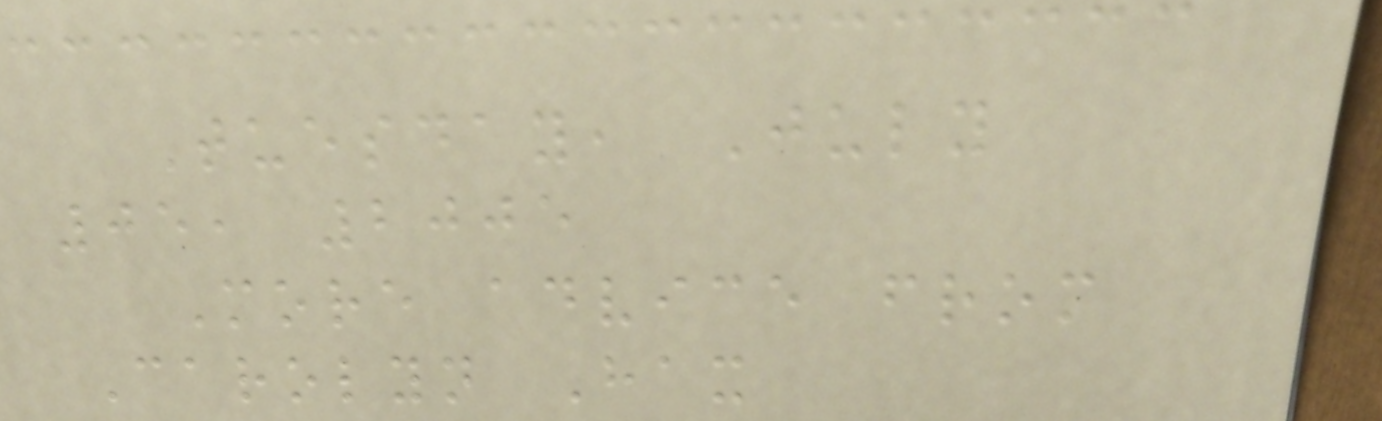Tuesday, July
05, 2005
More advice from
Carolyn Hax
